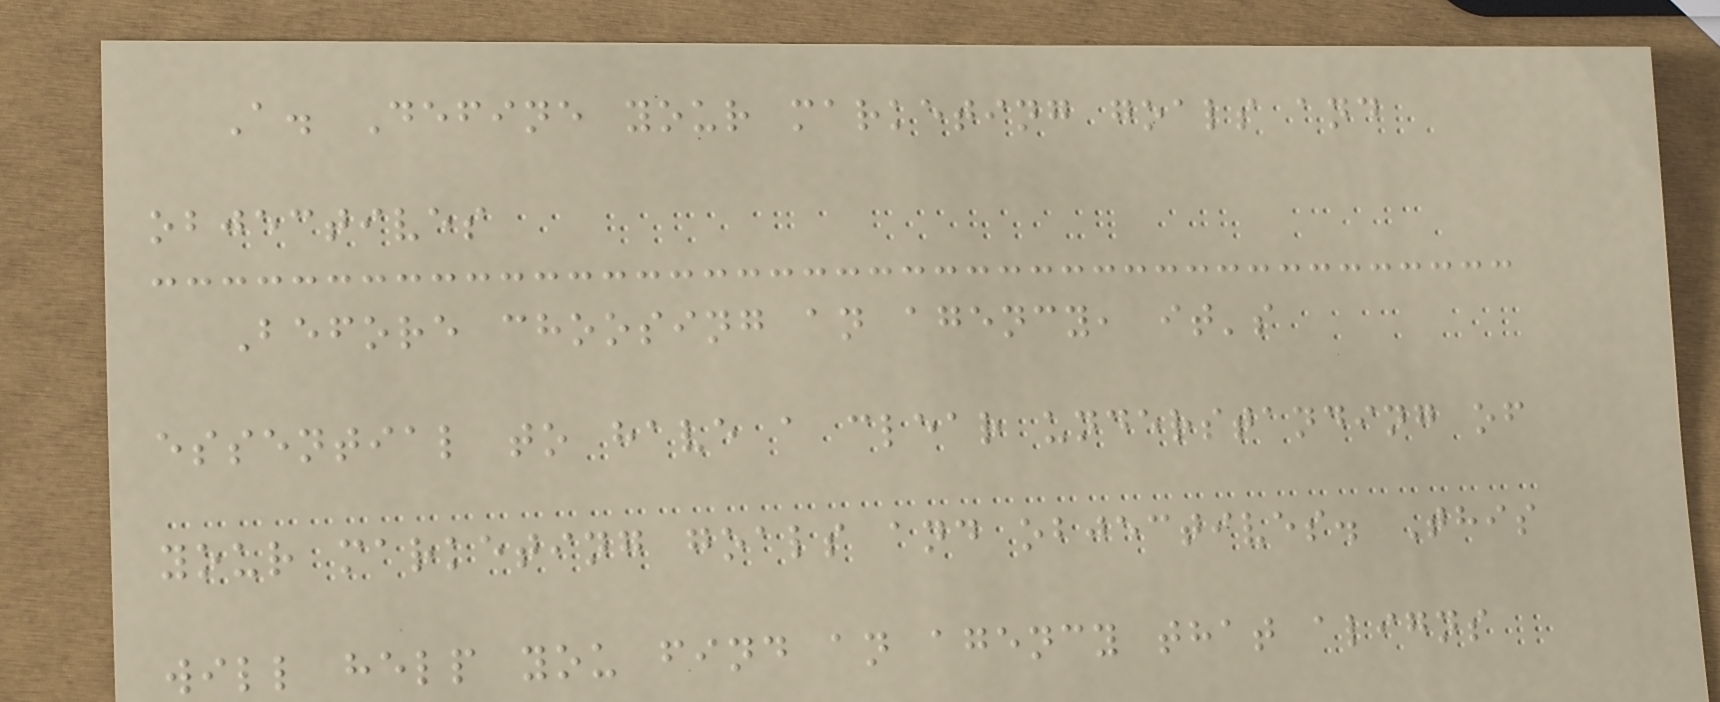A. Define your marketing goals and
objectives
Before choosing an agency, it's
essential to have a clear understanding of
your marketing goals and objectives. This
will help you find an agency that aligns
